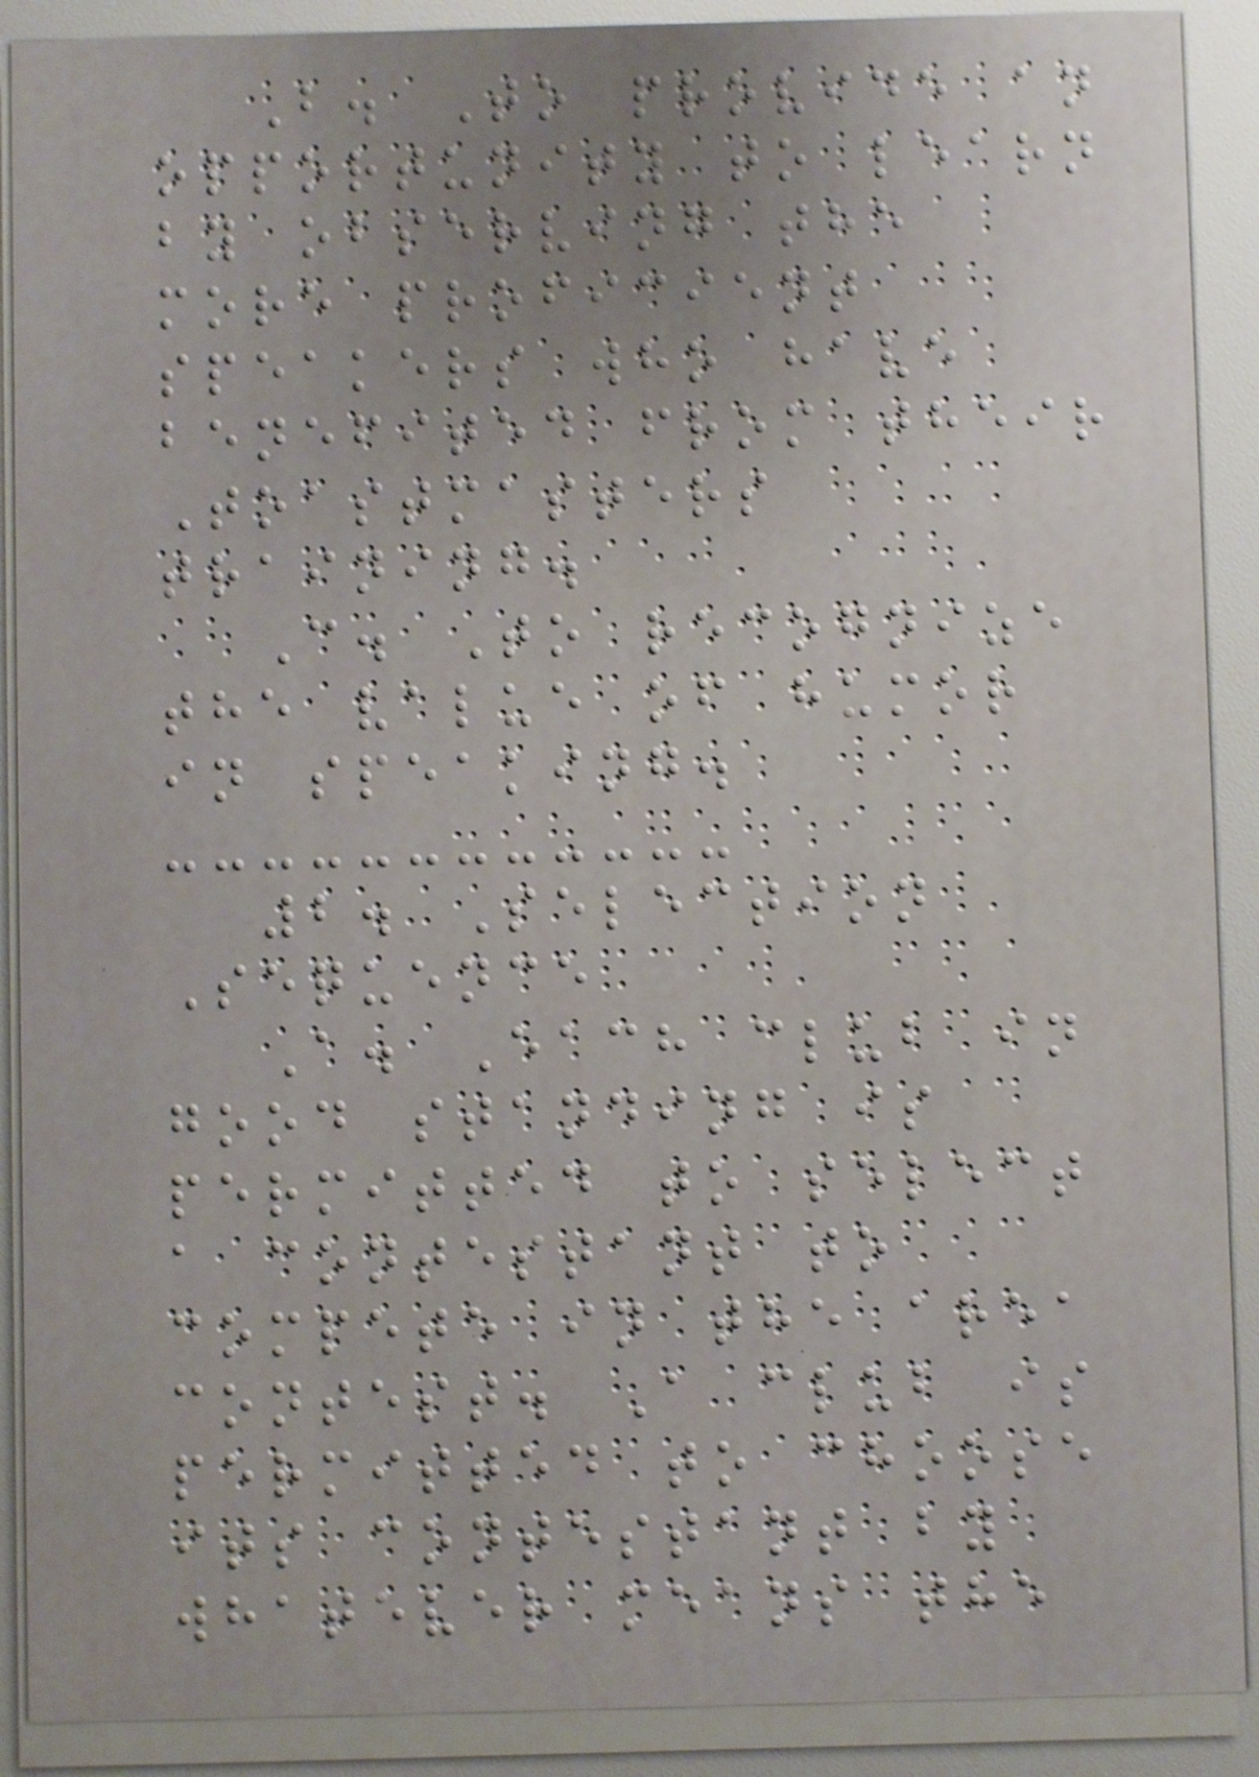B. To provide an
opportunity to learn
by observing the
more proficient
speakers who have
benefited from their
Toastmasters
training.
C. To recognize
the value of humor
in speaking.
2. Selection
Sequence
A. Each club in
good standing is
permitted to select
a contestant to
compete in the area
contest. A club is
permitted to choose
its contestant by
whatever means the
